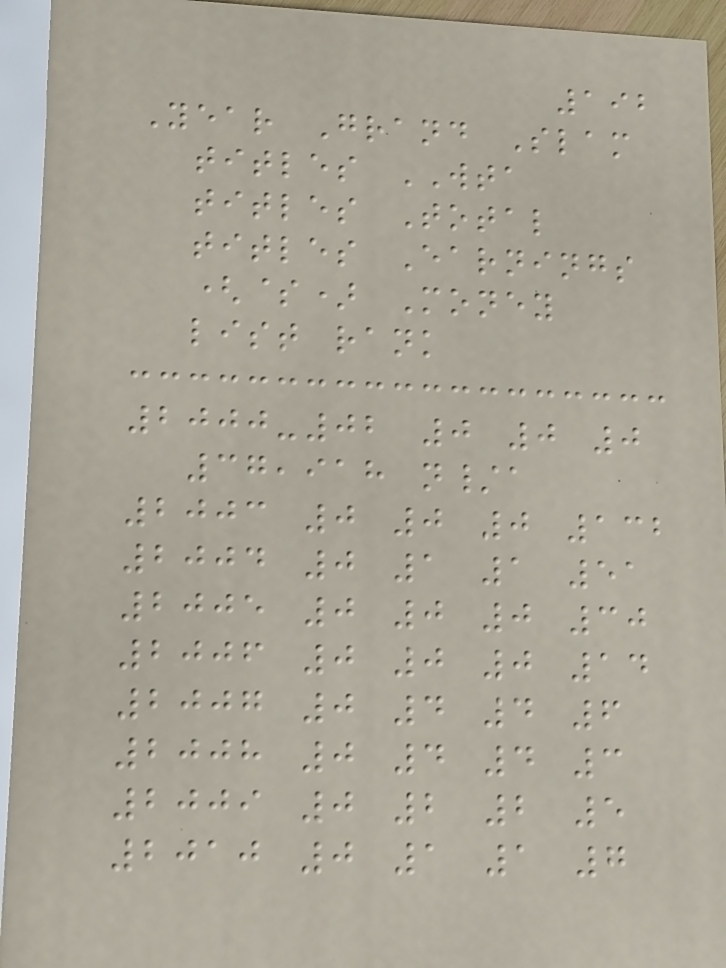192
Year Grand Slam
titles WTA
titles Total
titles Earnings
($) Money
list rank
2000-02 0 0 0
37,918 n/a
2003 0 0 0 132
2004 0 1 1 51
2005 0 0 0 30
2006 0 0 0 14
2007 0 4 4 6
2008 0 4 4 3
2009 0 2 2 5
2010 0 1 1 7
